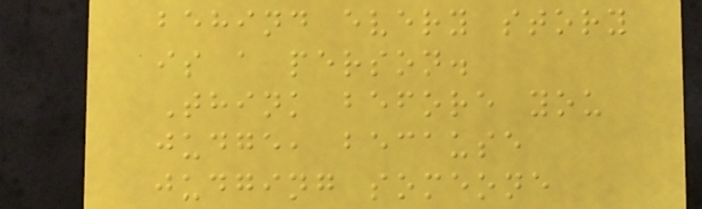behind every story
is a person.
Think before you
judge, because
judging someone
